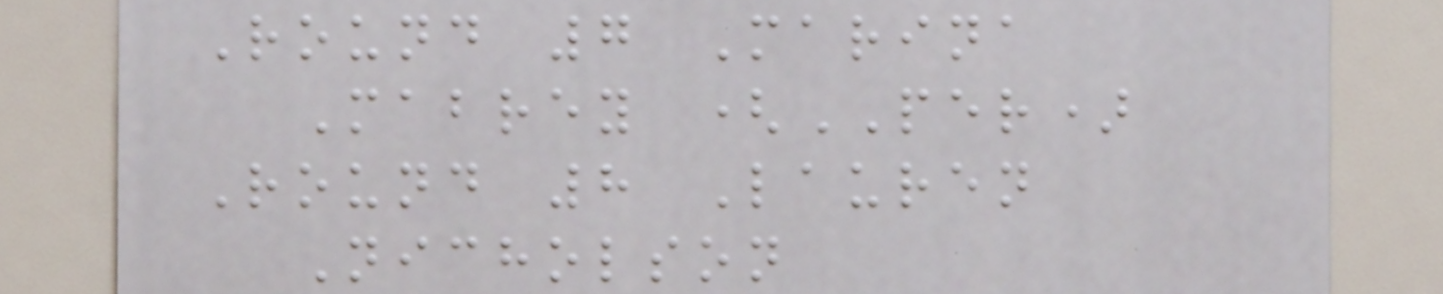Round 7 Marina
Mabrey (PER)
Round 8 Lauren
Nicholson
